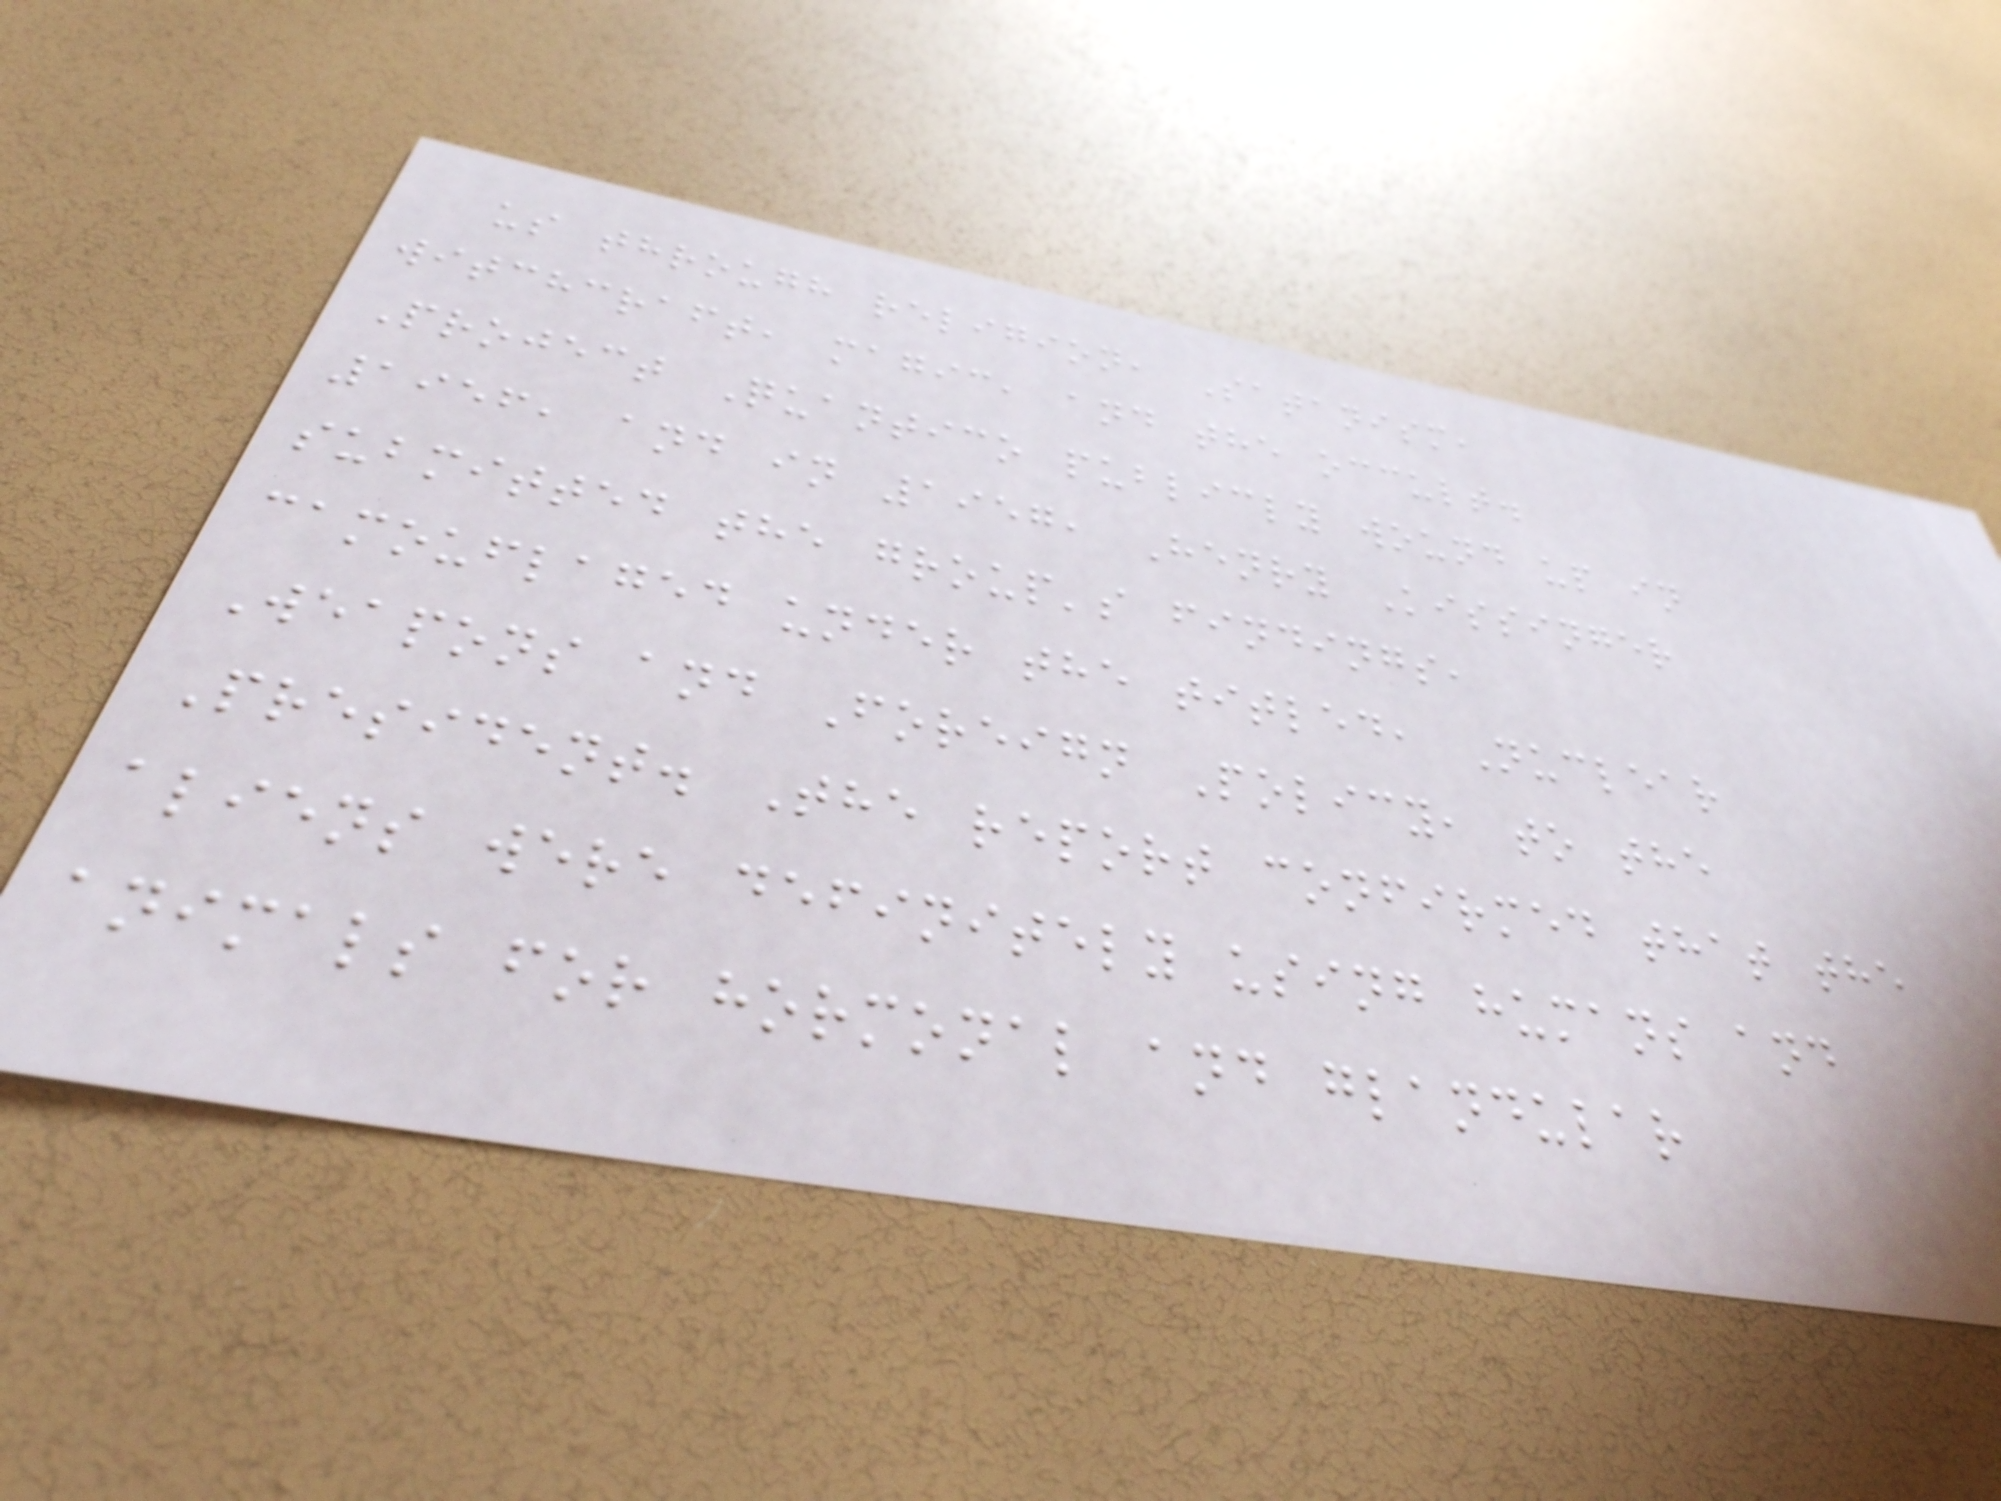us through religion, Satanism,
witchcraft, magic, and the occult.
Project Quantico publicly wound up in
1956, and in 1957, Henry Kissinger
submitted the group's findings,
camouflaged under the titled, Nuclear
Weapons and Foreign Policy, to the
President. The report confirmed that the
aliens were definitely using humans and
animals for hormonal and glandular
